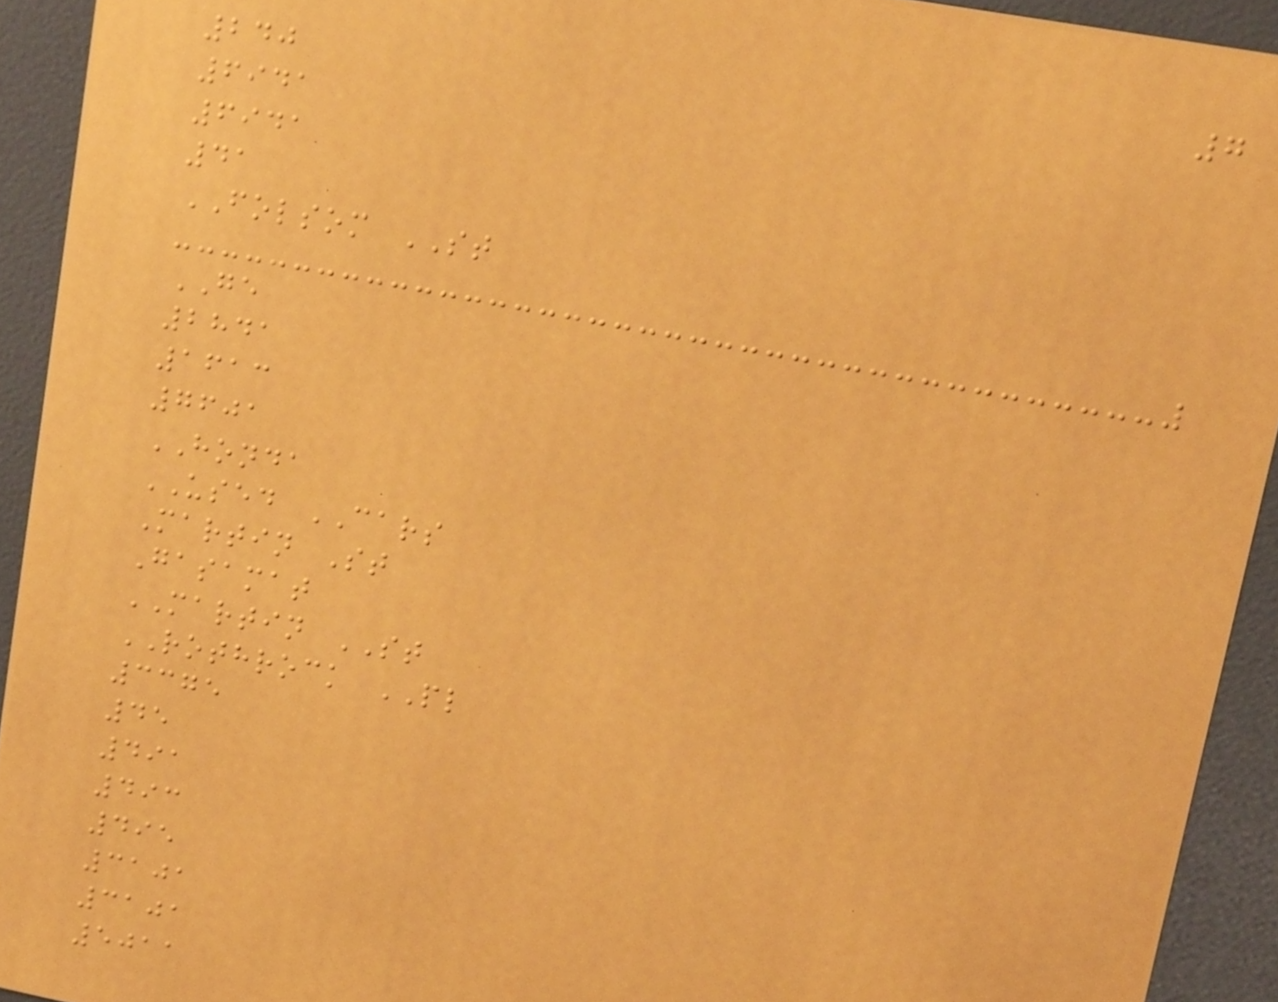7
240
6941
6941
41
FOLSOM ST
GE
2841
1613
7601
HONDA
USED CARS
Martin St
Gasamat
MARTIN ST
ROTHROCK PL
3375
45
491
493
495
3101
3101
5011
